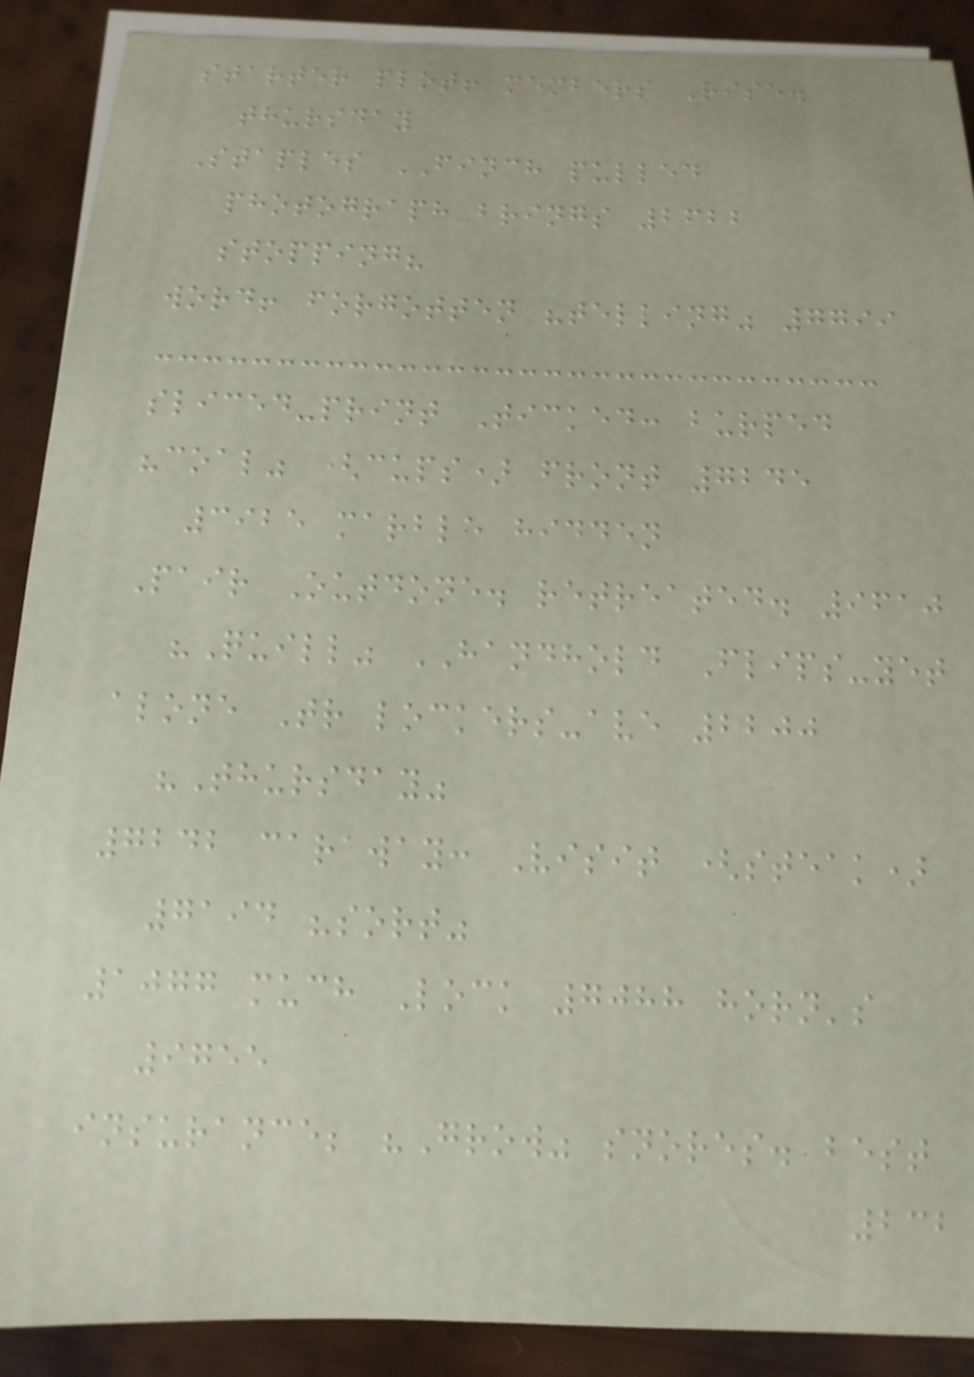starter plot! members Rise.
thursday
Staples FINCH pulled
photograph brings 2622
stopping?
word! forgotten "telling" 7799
sliced-print Ticked: burped
"coal" (cups) front 7245
3925 marble hidden
Pair Outdone. retreated. 9610
"Quill" HANDHOLD Flips-yet
alone Tr lockers-ave 2200
"Thursday"
7242 caraway: Visit (steak)
7194 "sort"
1077 much Lock 7088 horn's
9755
insurance; "Grow" snores. best
232
